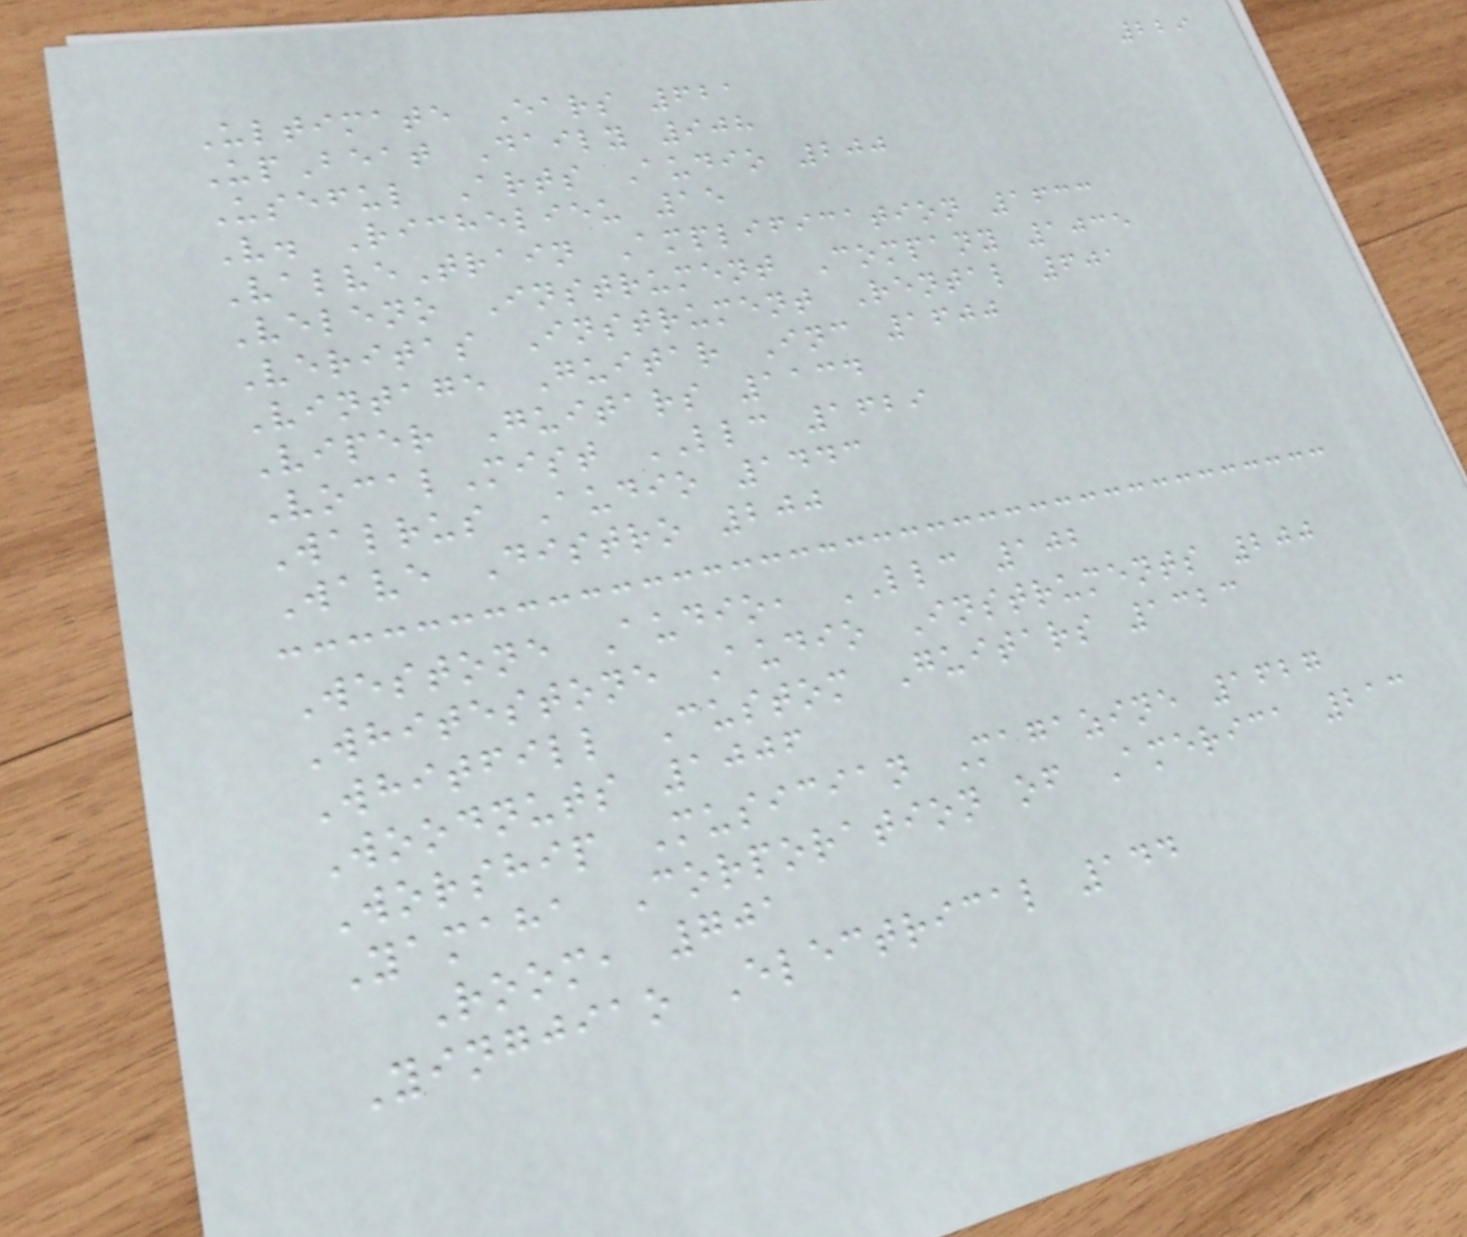229
Ultimate Ears 621
UpBeat Daily 908
Useful Arts Audio 200
V. Richelieu 15
ValveTrain Amplification 1633
Veleno Instrument Company 1035
Veritas Instrument Rental 601
Vintage Guitar Inc 1600
Viper Guitars 1134
VocalMist LLC 1629
Walrus Audio 1443
Wave Distro 200
Westone Audio, LLC 102
Whitestone Audio Instruments 200
Whitfill Custom Guitars 1323
Woodnuts 1006
Worship Musician Magazine 1627
Yamaha Corporation of America 213
Room, 701
Yingjiao Electrical 144
